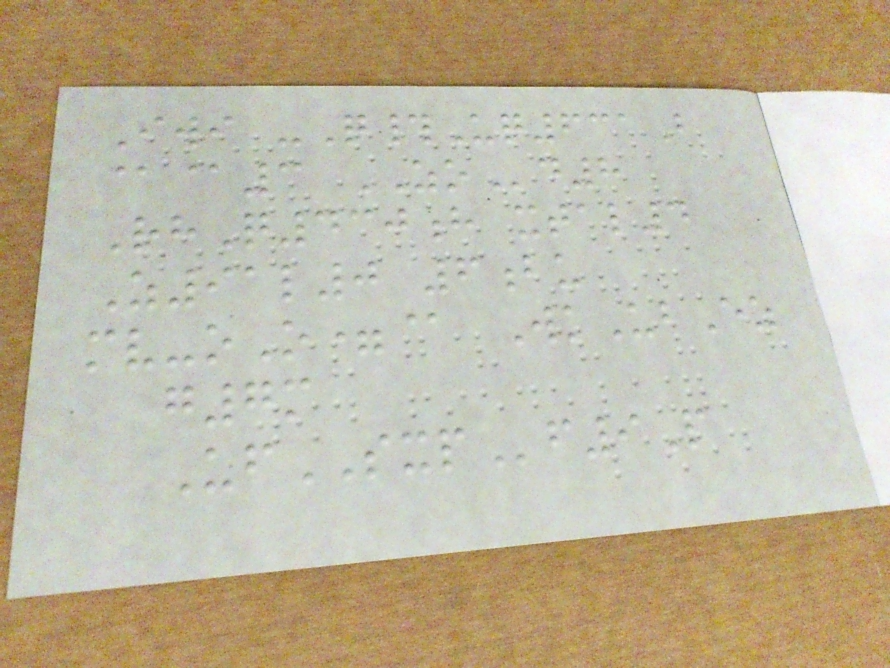Iwi -Q#Uq631B
@@3 ZOd8
RhQ430h xtal4
Z91l0 6bu
mv-oO=@ WkUbEz
g7m
UfSXPf9P
